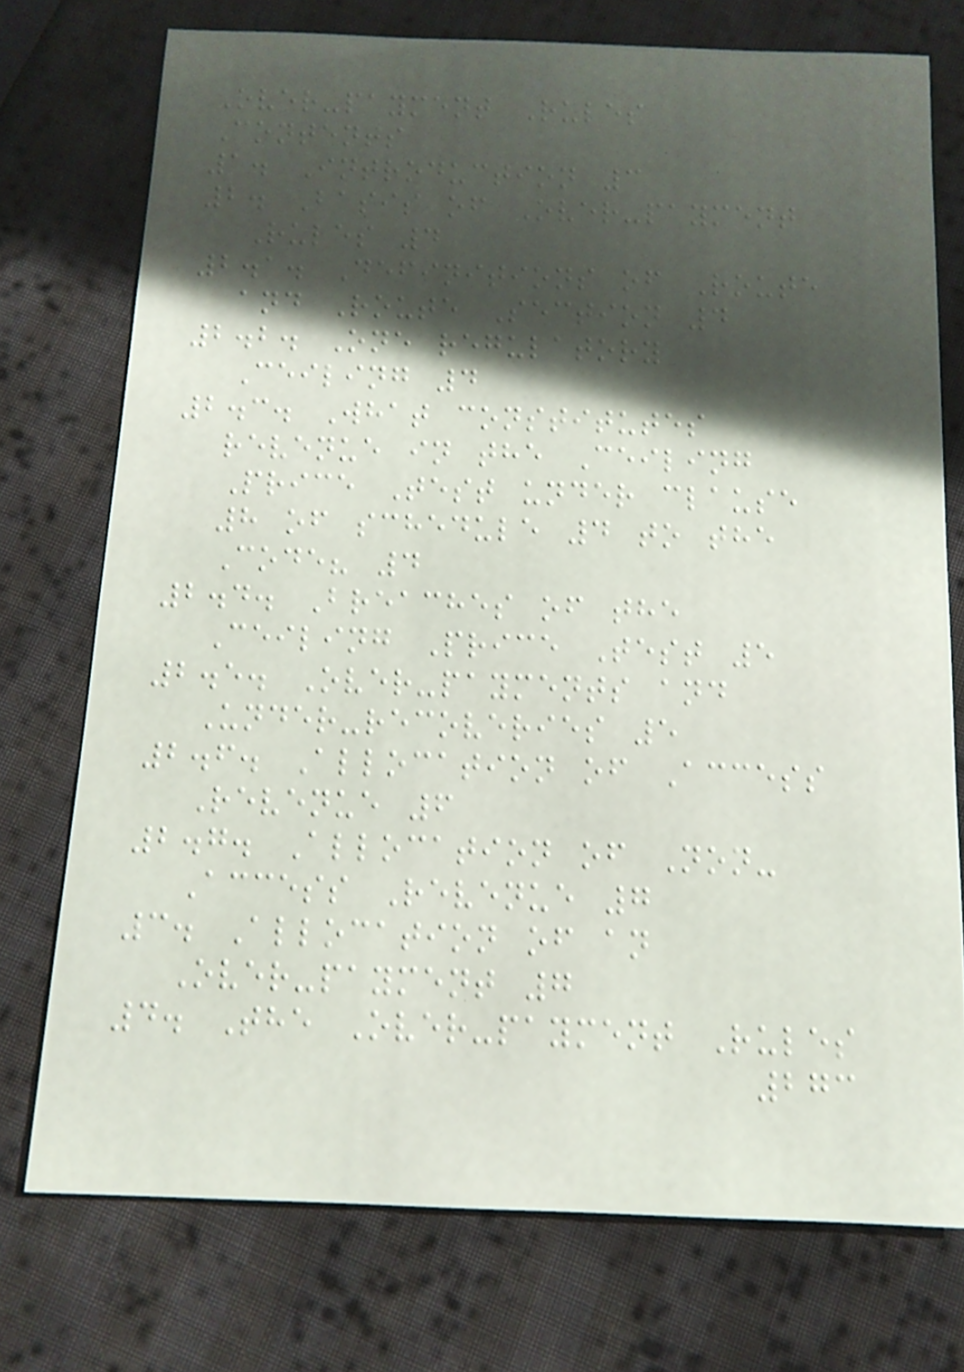Over-payment Rules
Contents
1. Introduction 3
2. Basis of Over-payment
Rules 4
2.1. Definitions of Route
and Route Section 4
2.2. One regulatory
Ceiling 4
2.3. What constitutes
revenue in the Ceiling
Price Test under clause
8 of schedule 4 to the
Code? 4
2.4. Breaches of the
Ceiling Price Test 5
2.5. Over-payments and
Under-recoveries 5
2.6. Allocation of Access
Revenue 6
2.7. Allocation of Non-
Access Revenue 7
3. Allocation of an
Over-payment 7
4. The Over-payment Rules
273
